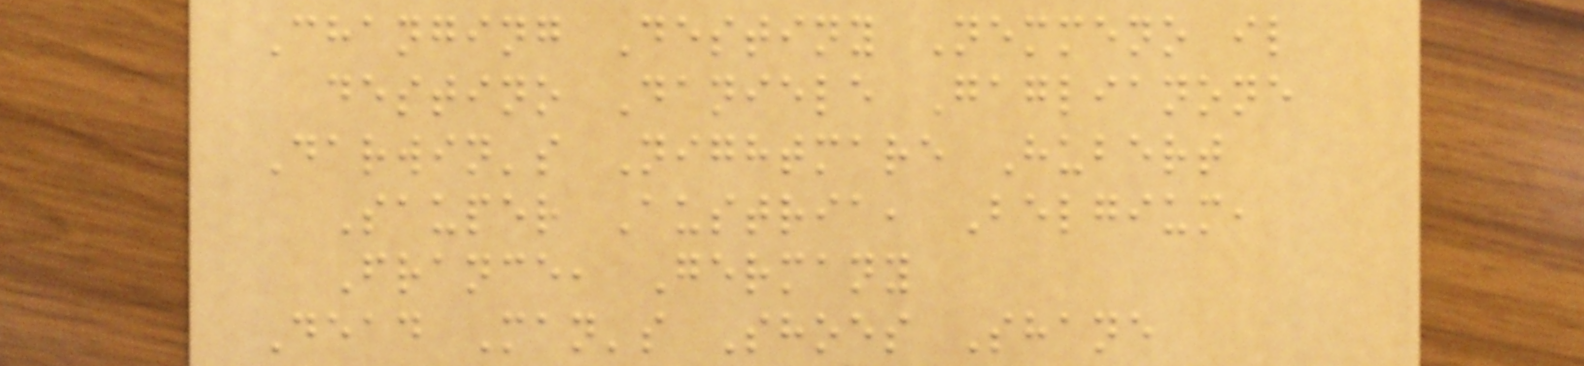Changing Destiny Nemmeno il
destino Daniele Gaglianone
Darwin's Nightmare Hubert
Sauper Austria, Belgium,
France, Germany
Dead Man's Shoes Shane
